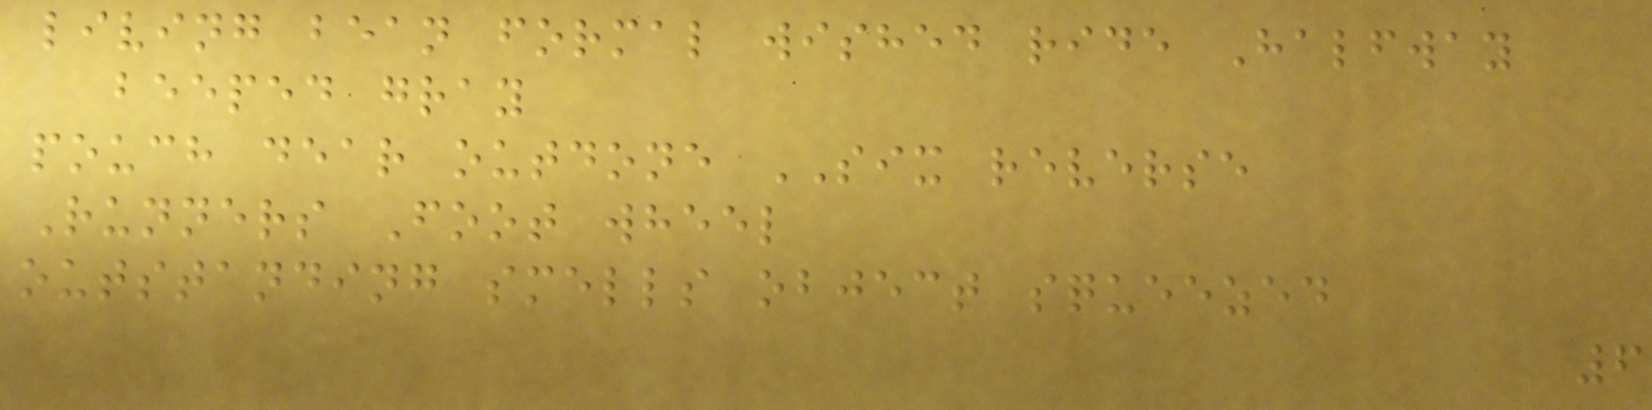living bean formal wished ride Halfway
beeped gray
pouch dear outdone SIX reverse
Runners Foot wheel
outstanding smells object squeezed
6
